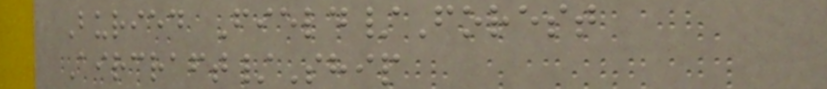Buried Field/Forest
Aircraft/Ship
